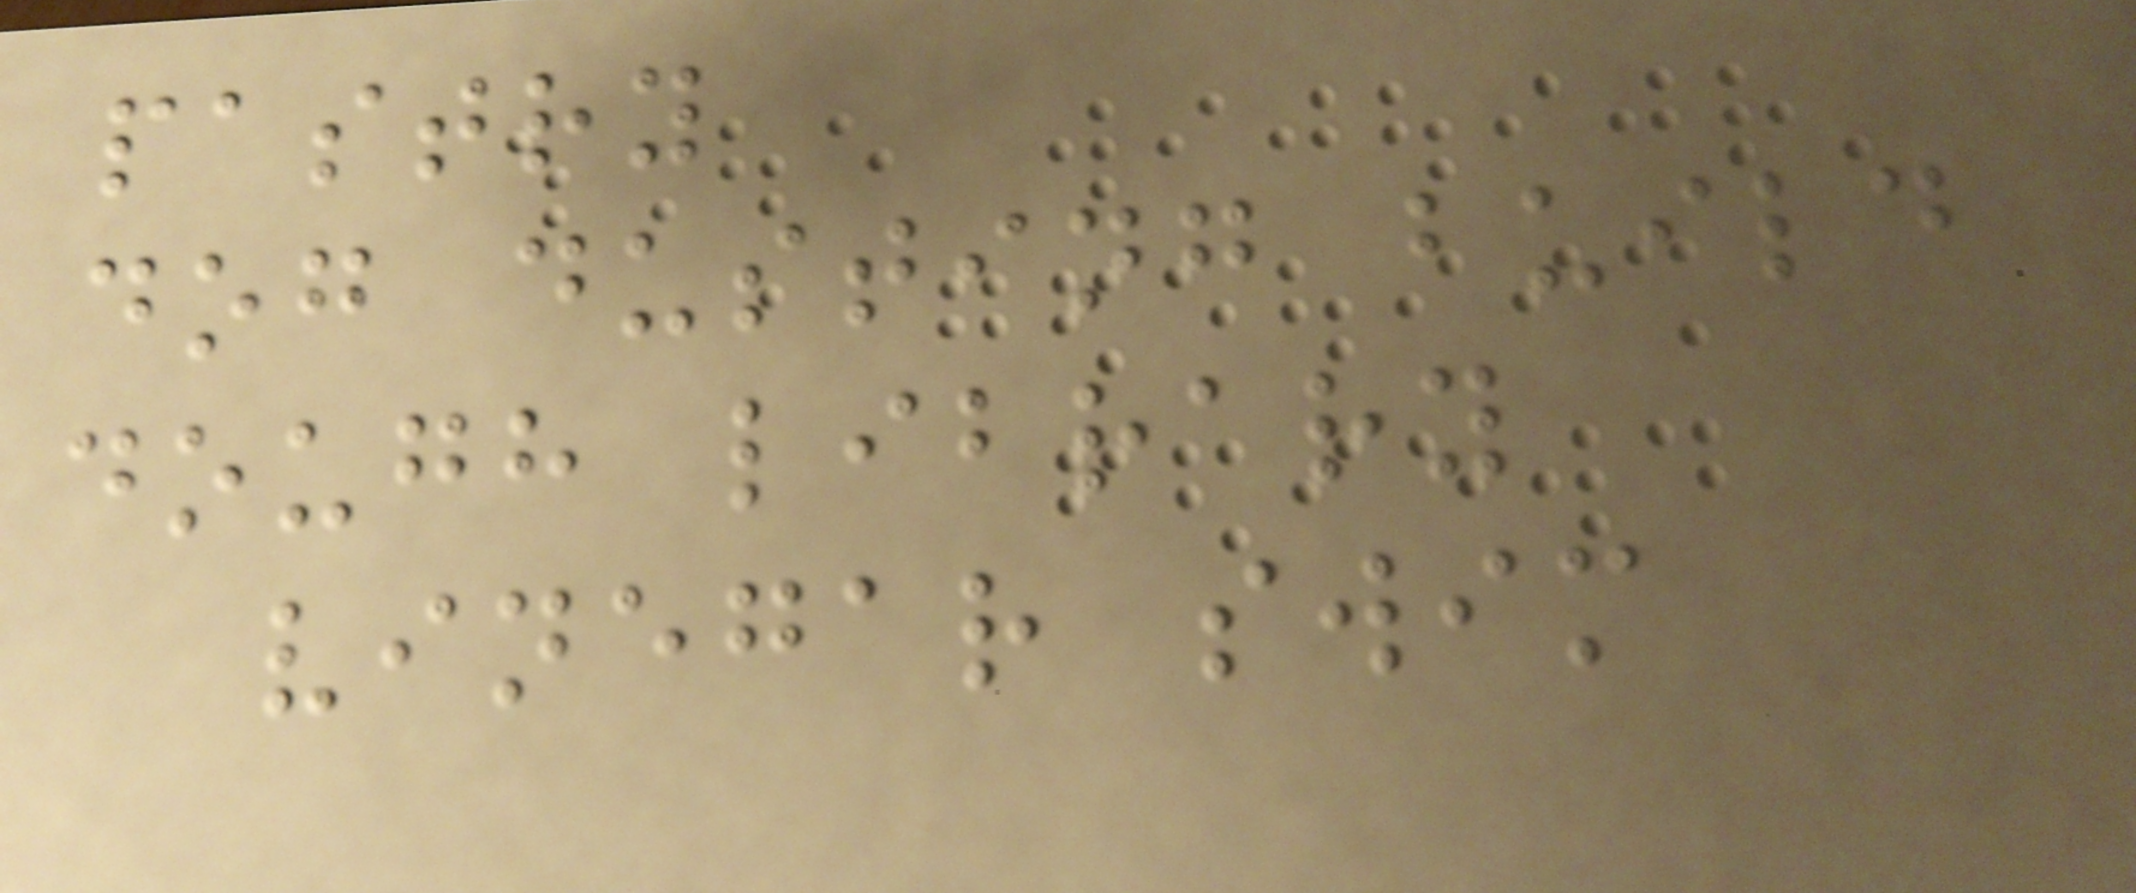pastry
dog dusting build
dough library
vinegar swim
